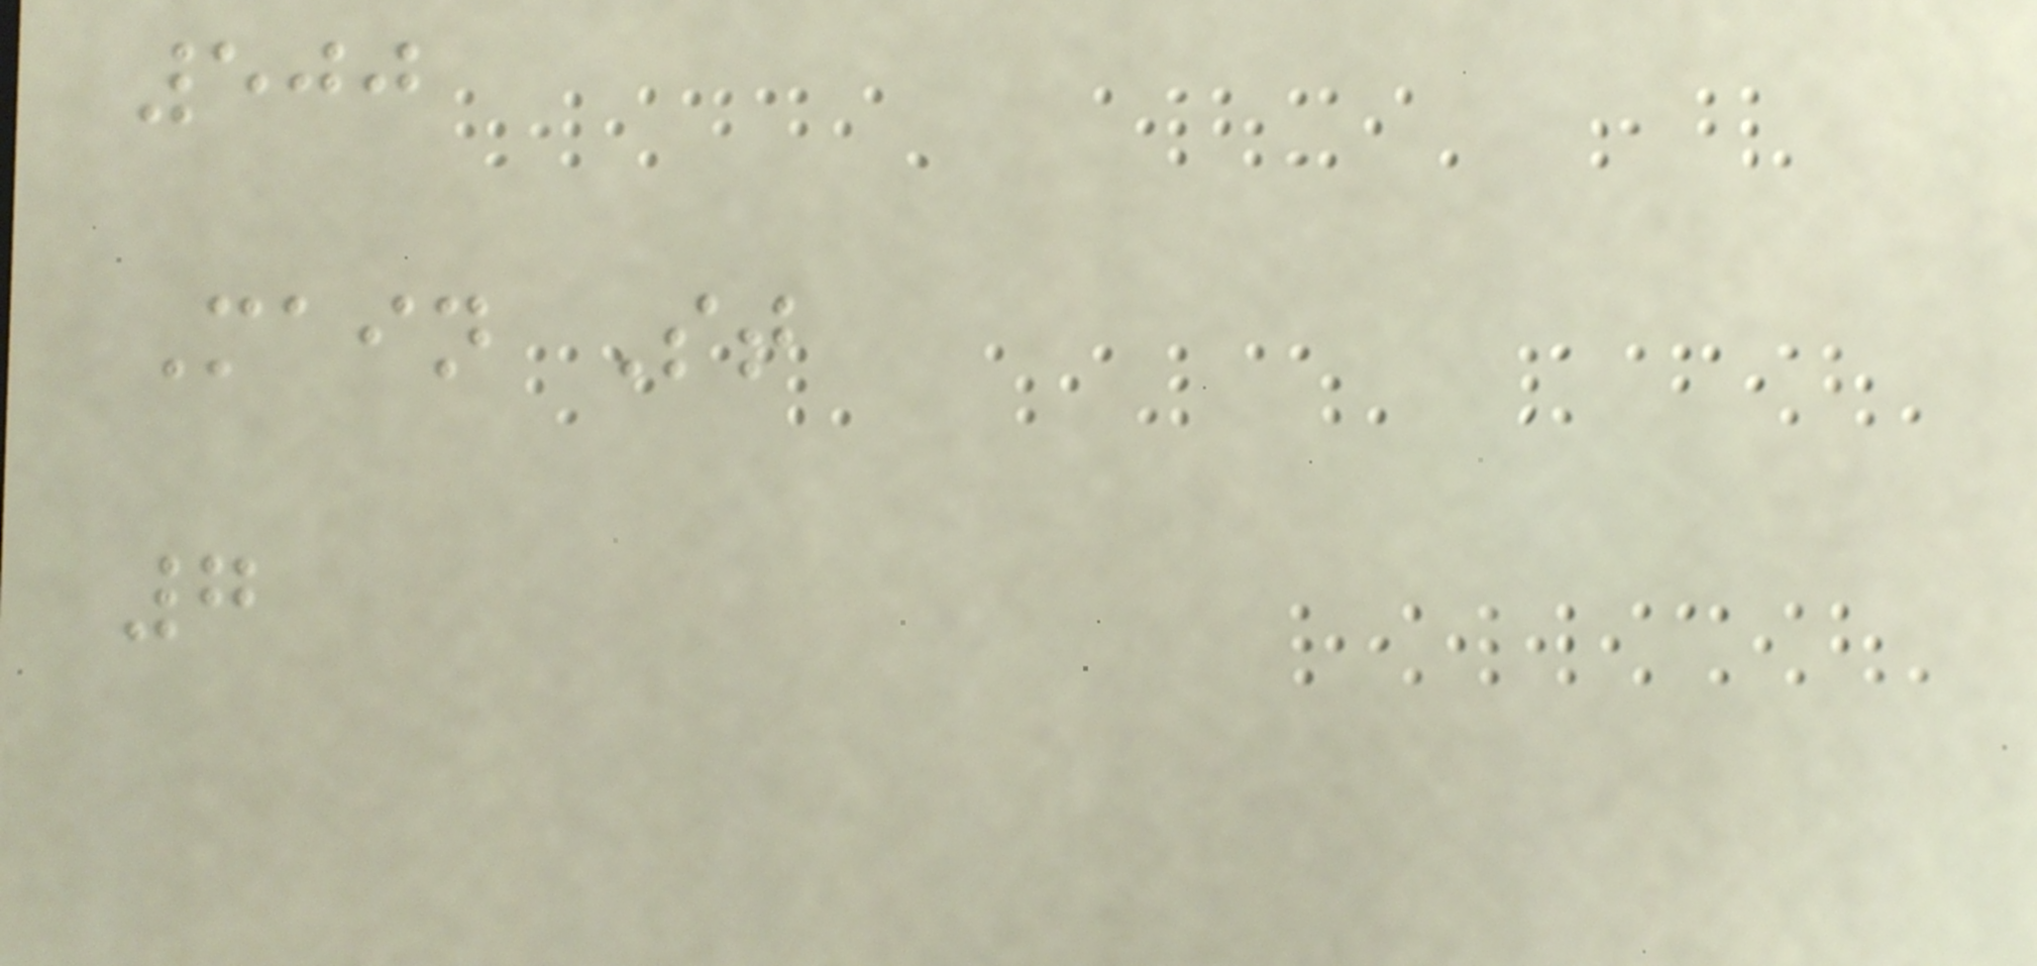500
Main St
7
